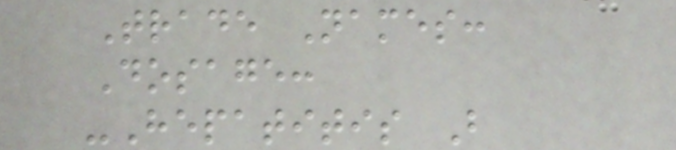Trade Names:
Dosage:
-Hepatitis B
